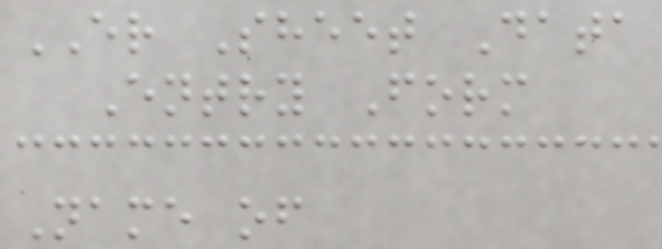ER Sheet Data
Entry Form
Name of
